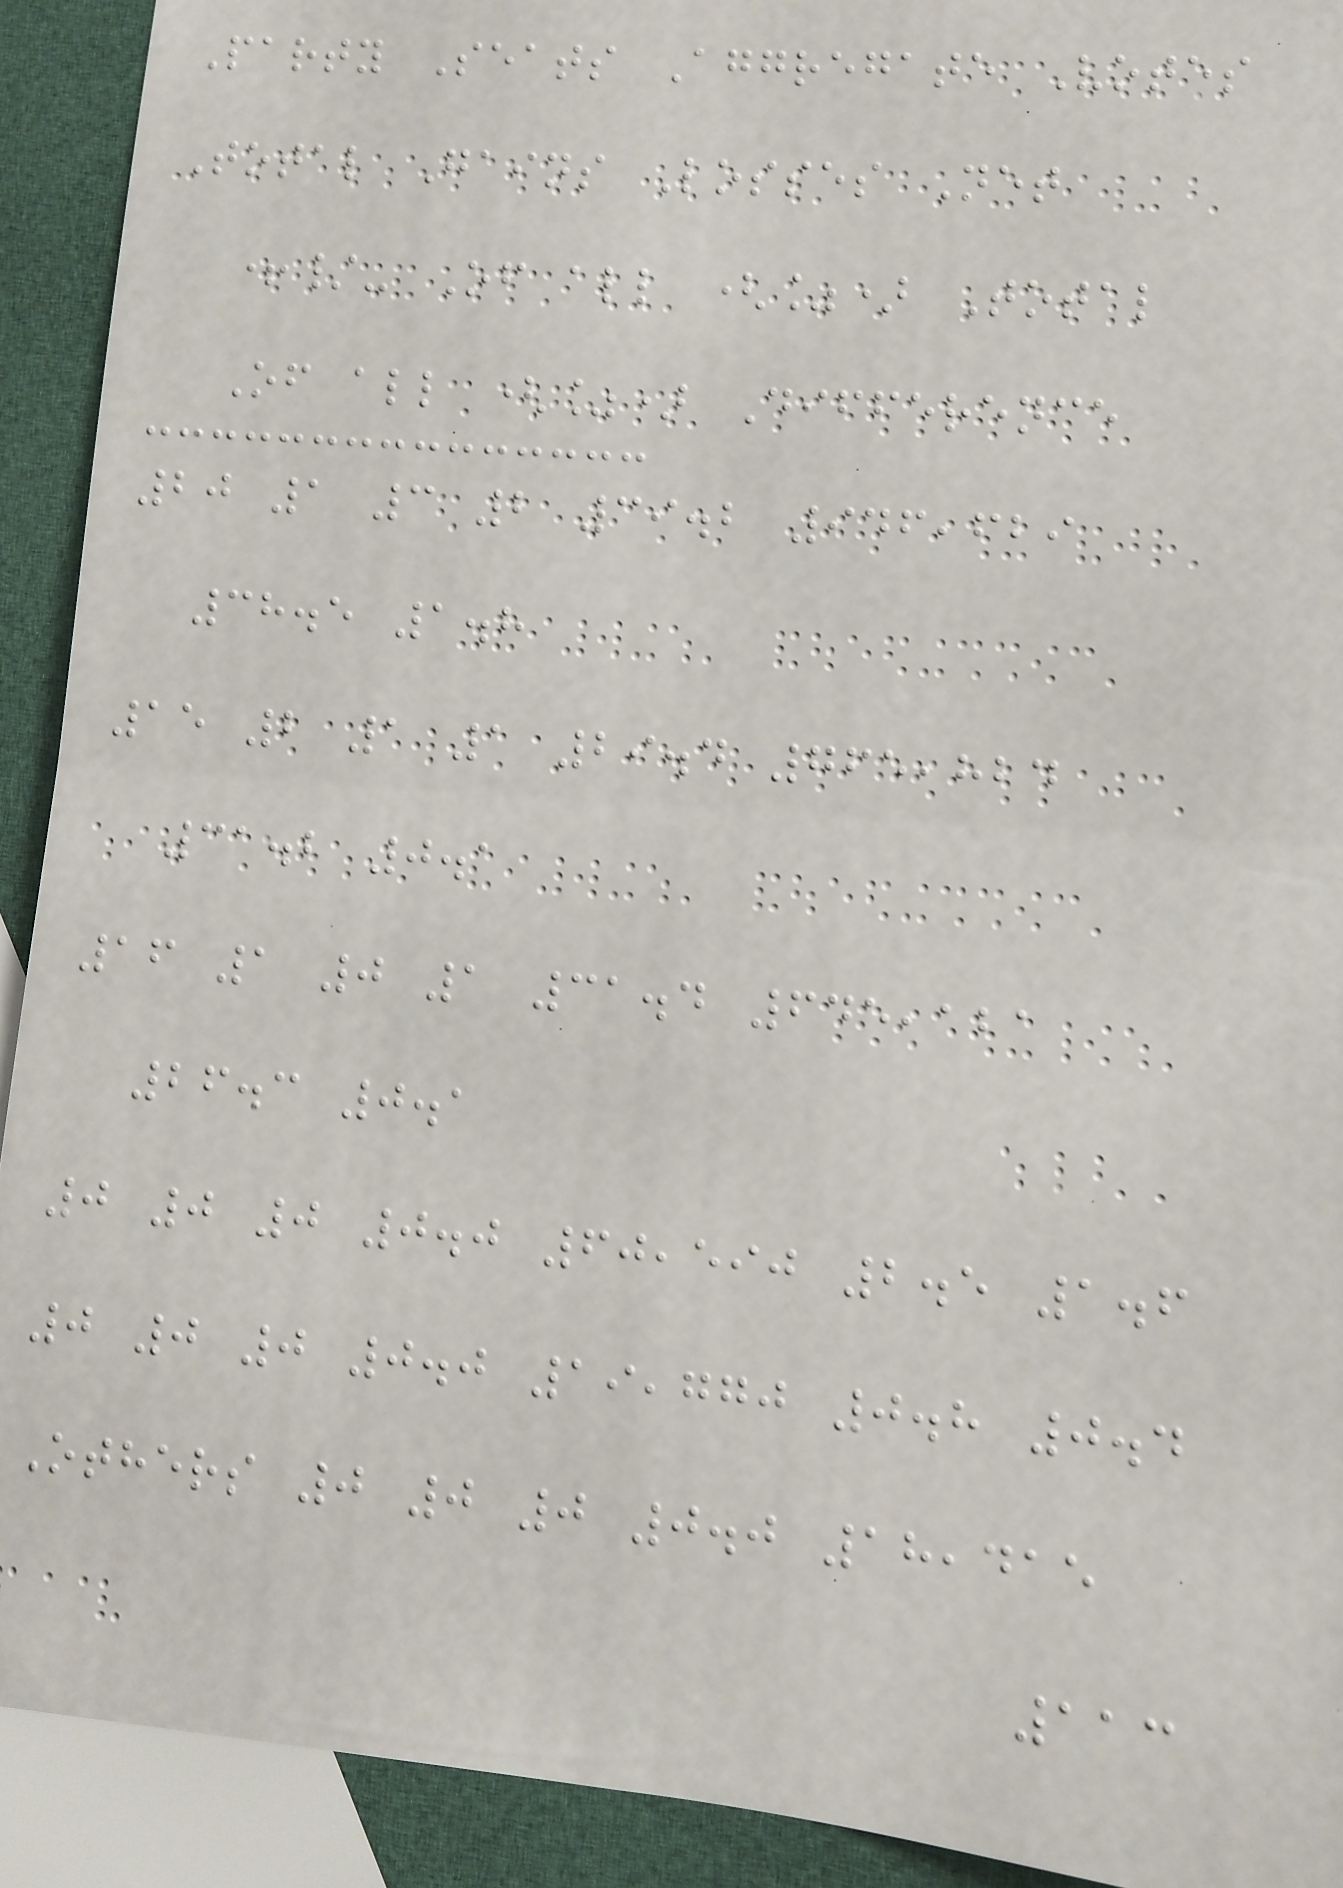Party Seats Aggregate Votes
Total Gains Losses Net
+/- Of all (%) Total
Of all (%) Difference
20 1 3 2 39.2 946,629
38.5 1.8
15 2 1 1 29.4 765,824
31.2 0.1
16 1 0 1 31.4 645,121
26.3 0.1
0 0 0 0.0 60,590 2.5 1.6
0 0 0 0.0 19,770 0.8 0.4
Others 0 0 0 0.0 18,415
113
